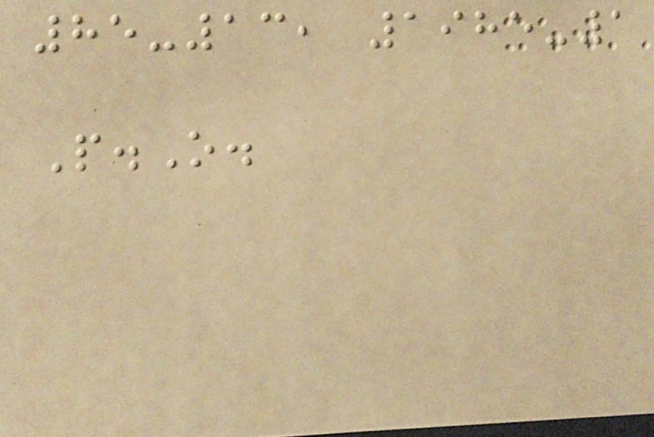85-13, 1985-1
P.O.
